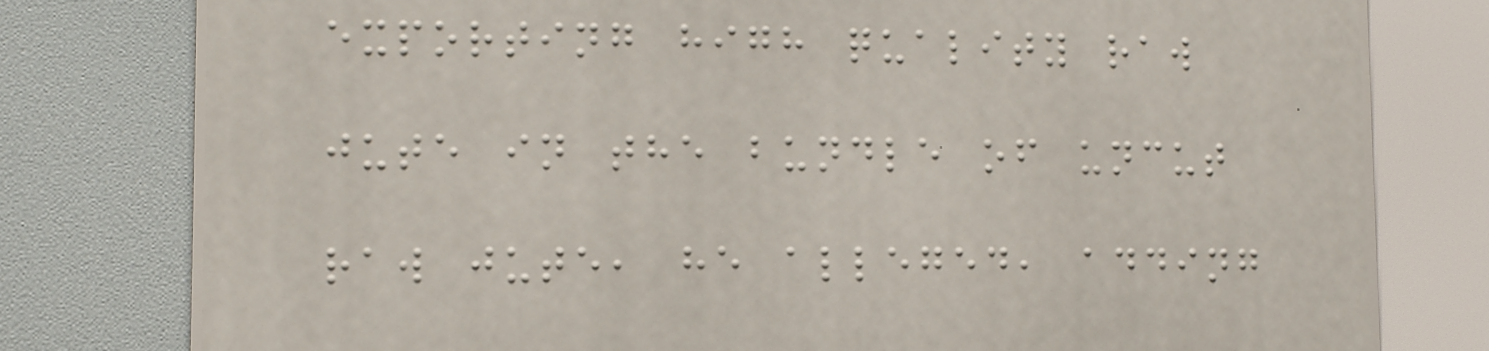exporting high quality raw
jute in the bundle of uncut
raw jute, he alleged, adding
